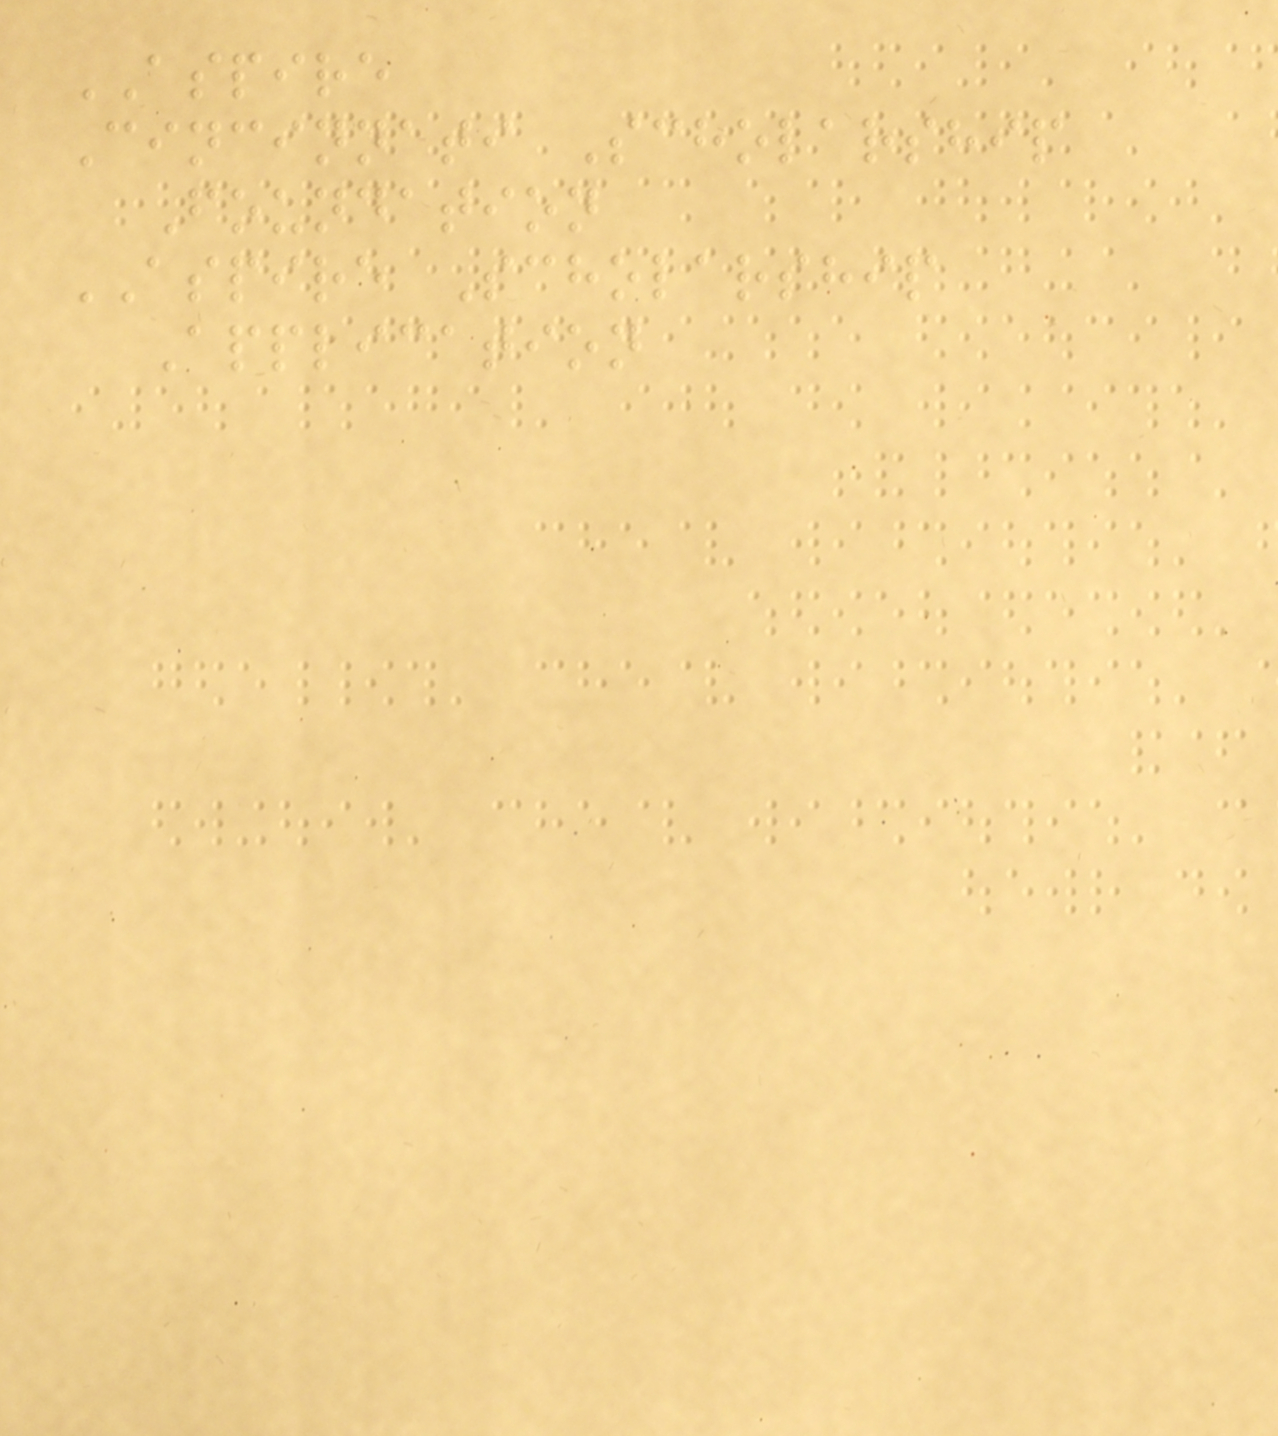ASPIRE
Cincinnati Scholarship
Foundation
ASPIRE Scholarship
Application
